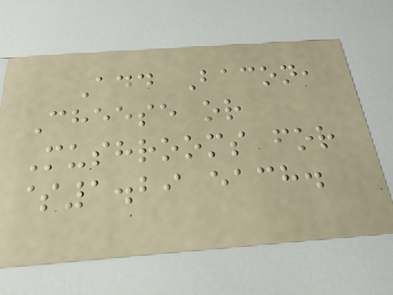Add Bacon,
Cheese or
Mushrooms for
$1.29 each.
